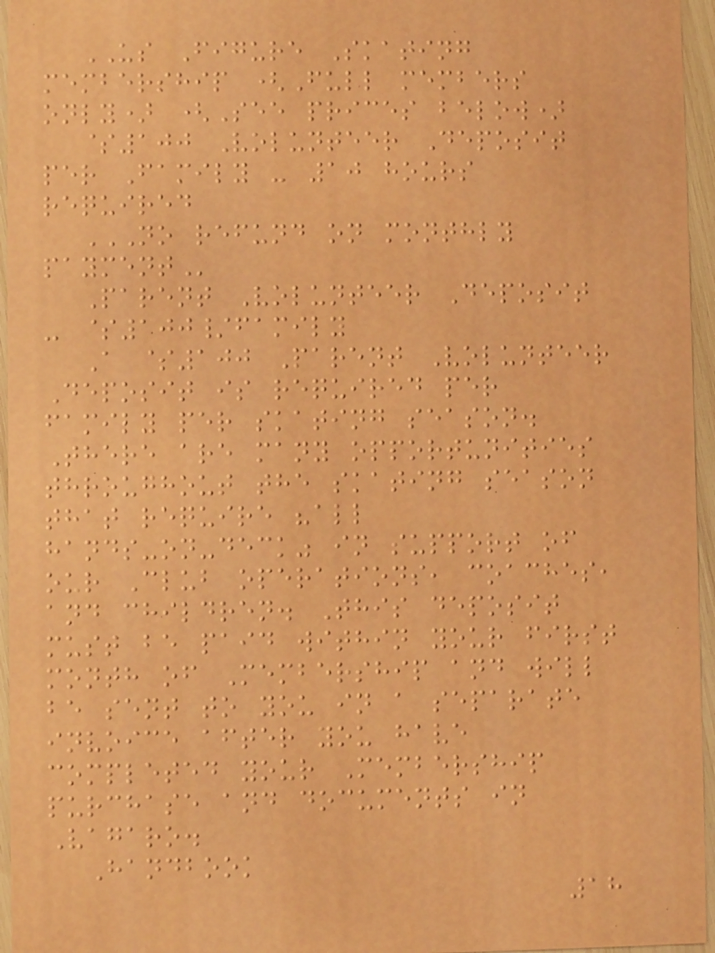US Figure Skating
membership (Full members
only) (See prices below)
$100 Volunteer Deposit
per Family - 10 hours
required
NO REFUND ON MONTHLY
PAYMENT
Parent Volunteer Deposit
- $100/family
A $100 Parent Volunteer
Deposit is required per
family per skating season.
There are many opportunities
throughout the skating season
that require "all
hands-on-deck" in support of
our Club operations, coaches,
and children. This deposit
must be paid within your first
month of Membership and will
be sent to you in a separate
invoice after you have
completed your Membership
purchase and documents in
Vagaro.
Handbook
18
